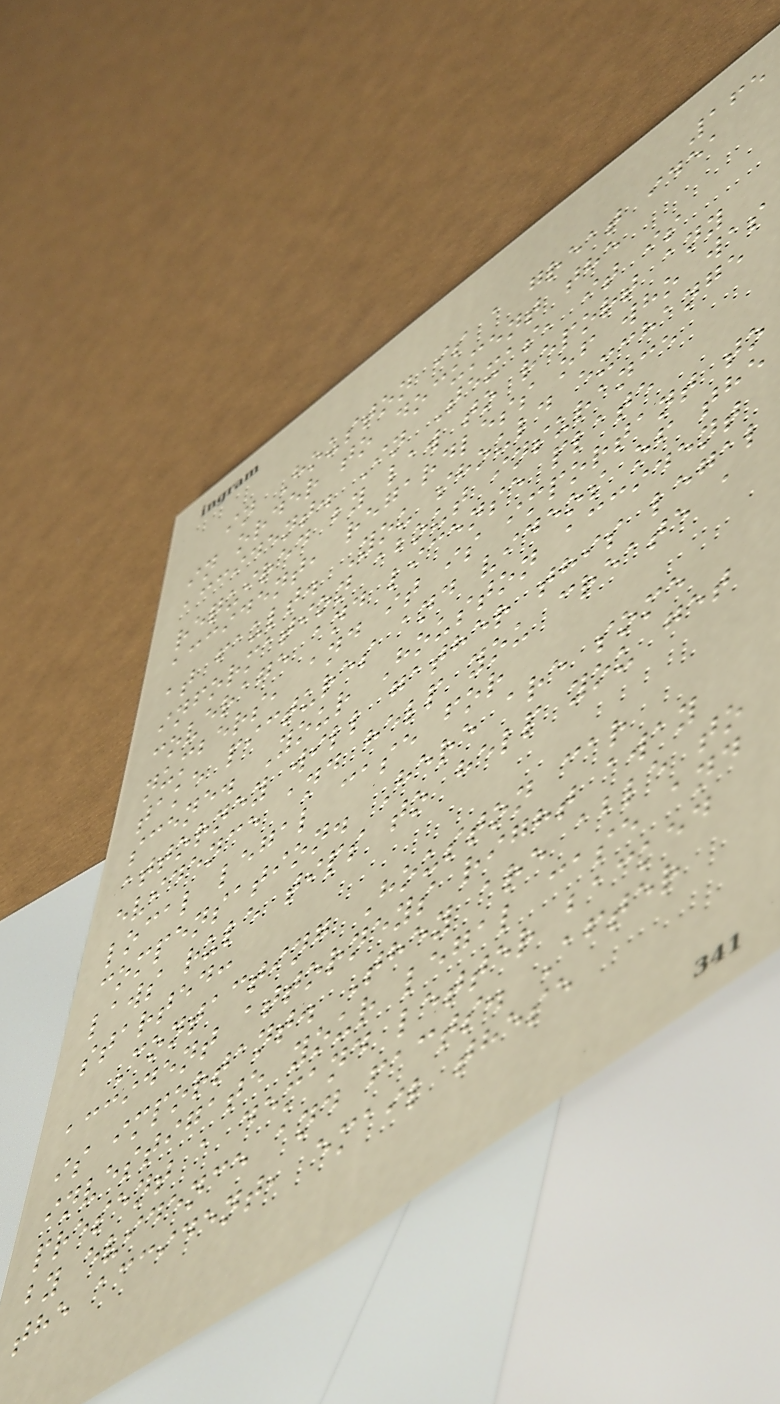165
in Houston is a great idea
in order to document the
accident. In Texas, it is
required by law to report any
accident, regardless of who was
at fault. You should exchange
information about insurance
coverage and license plate
numbers, and it is important to
take pictures and videos of the
scene. Your Houston accident
attorney will gather this legal
evidence and help you create a
local legal case for
compensation. Here are some
laws rule tips to help you get
started:
Contacting Houston car
accident attorneys right away
is important. They are able to
investigate your legal case and
present a demand letter backed
by evidence and facts. After
the accident, email these
